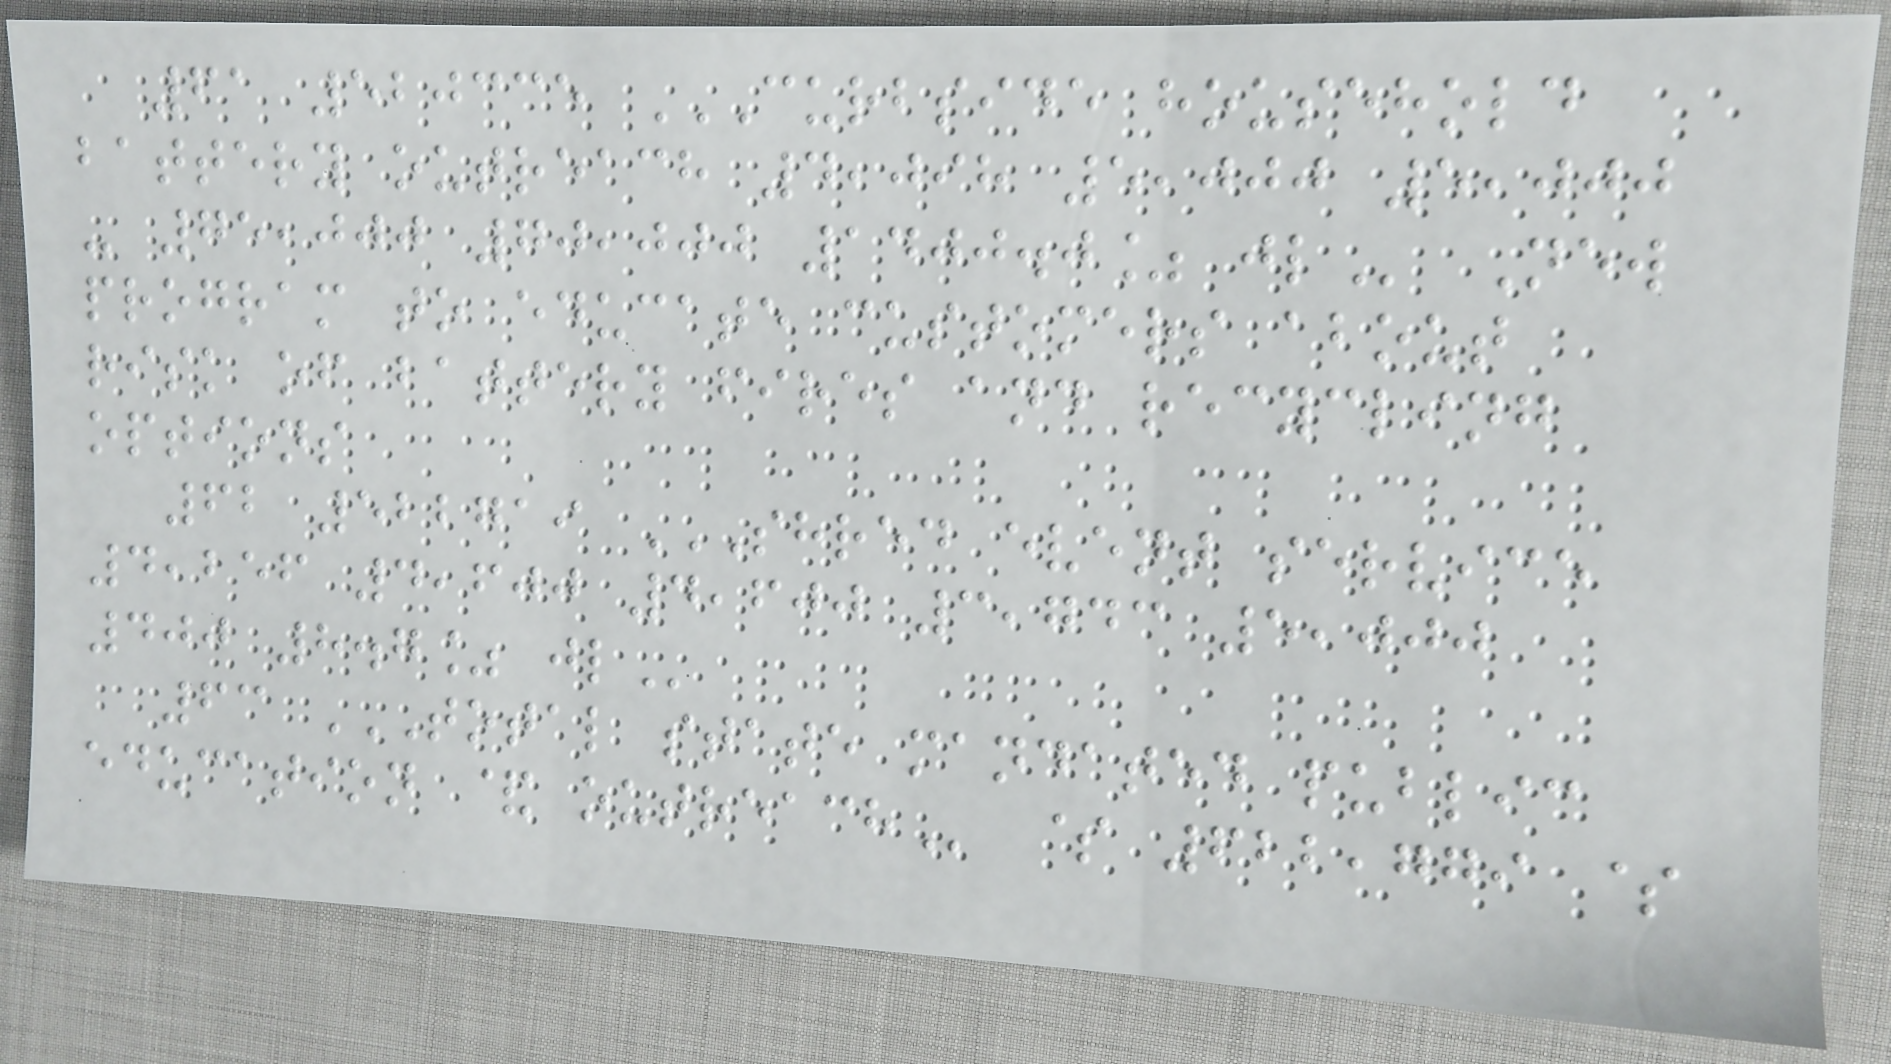61 520335 CURBSIDE HOUSEHOLD
BATTERY OUTREACH 4,098 5,000 5,000
- 75,000 70,000 1400.0% JL New
program to educate customers about
risk of battery fires and recycling
options
62 522719 SHRED EVENT SERVICE
4,256 4,600 4,600 3,743 5,000
400 8.7% JL
63 TOTAL STATE MANDATED PUBLIC
EDUCATION & OUTREACH $ 622,779 $
